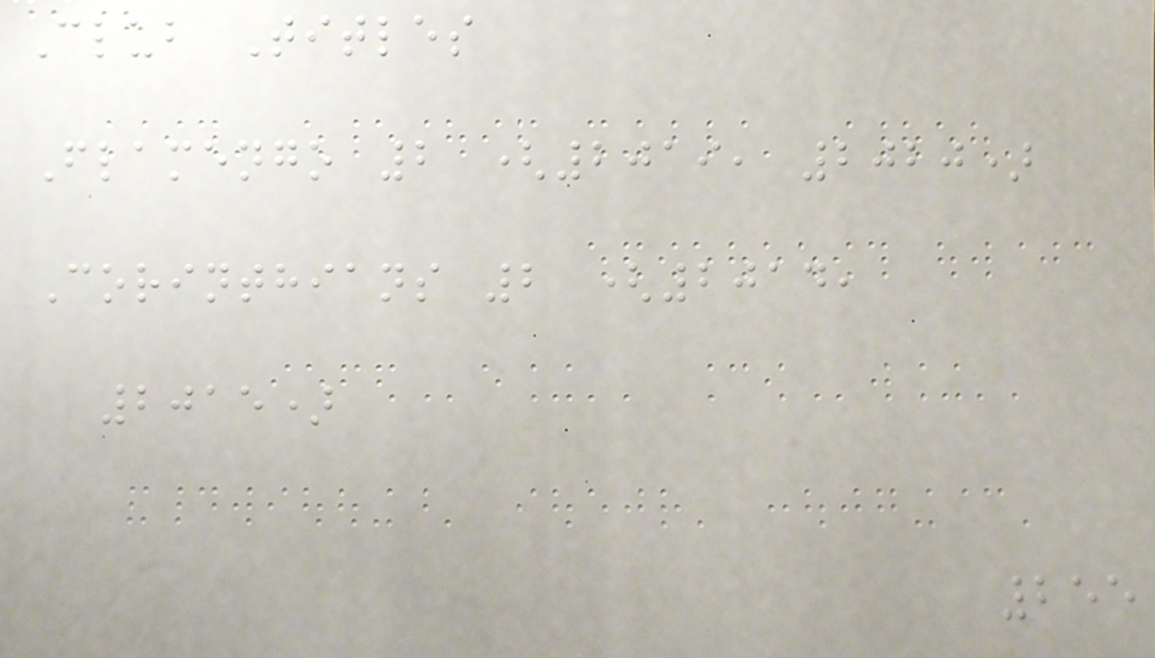Club Titles
Flamengo 2 (2019, 2020)
Corinthians 2 (2014,
2015)
255
